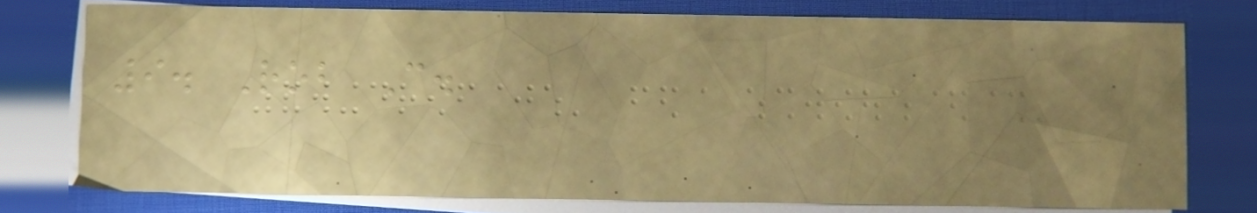9. Rob C.
